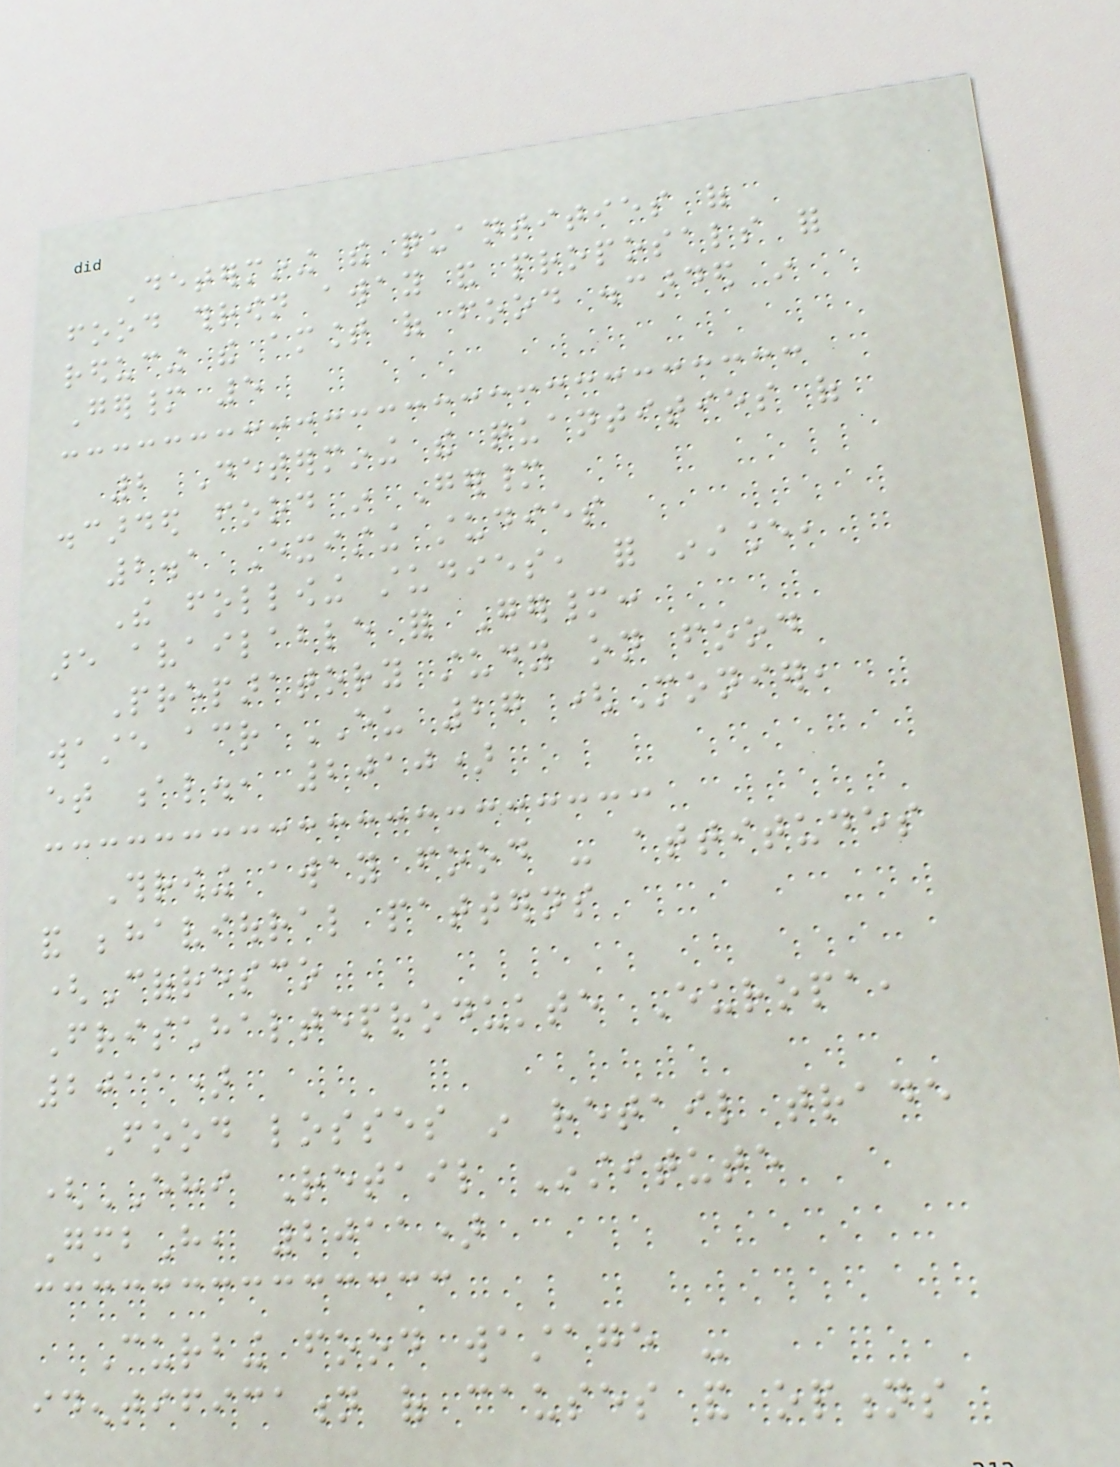Determining the quantities of
food thrown away and proposals for
reducing the amount of food discarded in
Germany 5
2 Determining the quantities of
discarded food in Germany
2.1 Existing studies
The following studies, for instance,
are available for Germany:
Preparatory study on food
waste across EU 27 (Monier,
et al., 2010)
Throwing away food - attitudes
and behavioural patterns
(Cofresco
Frischhalteprodukte Europa,
2011)
Food losses in retail trade
(EHI Retail Institute
GmbH, 2011)
Curbing food wastage -
identification of causes and options
